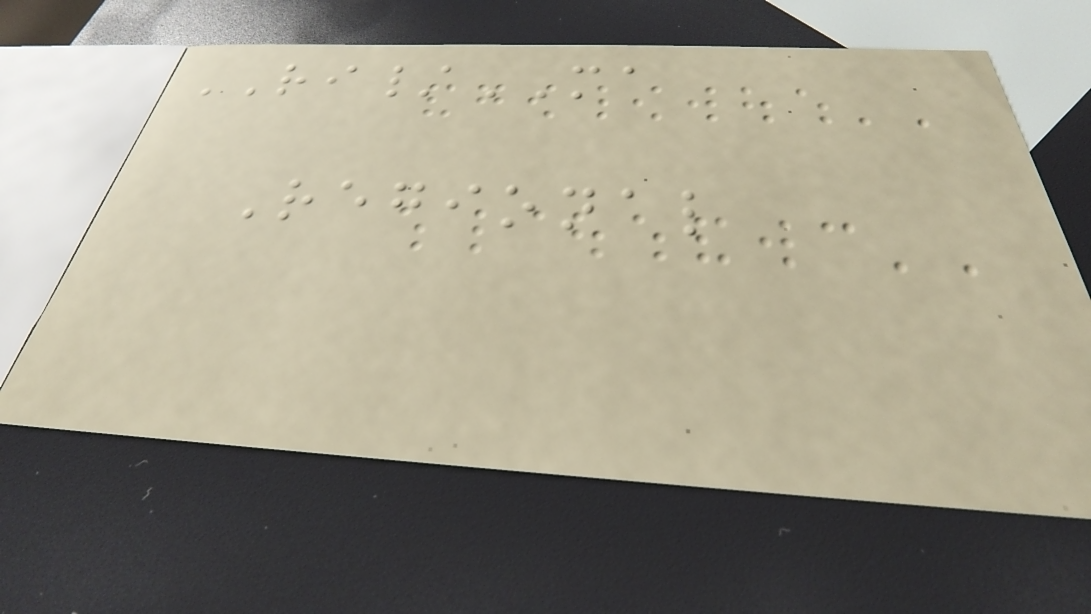RI/MA
Regional
